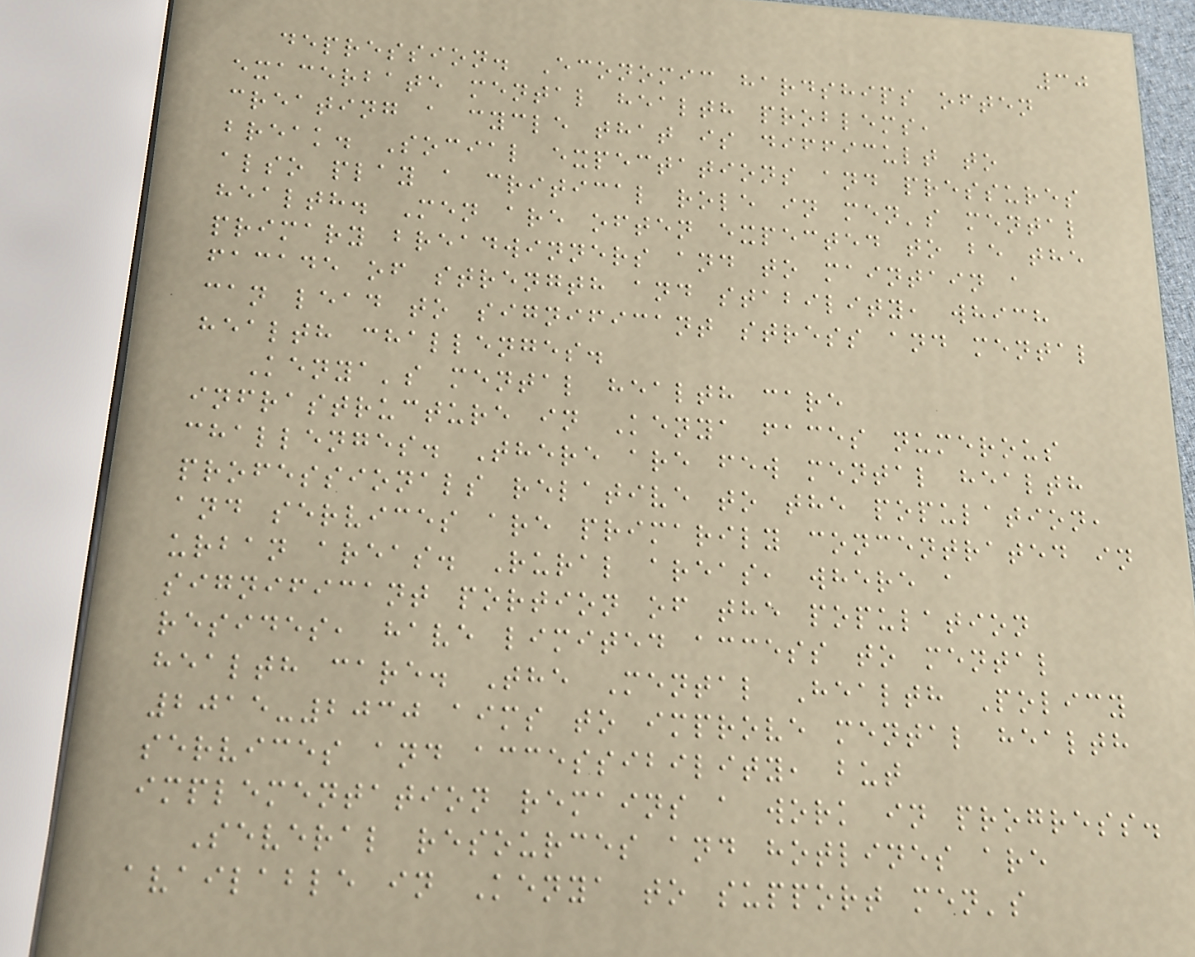30
depression. Economic hardships often
exacerbate mental health problems,
creating a cycle that is difficult to
break. Social expectations and pressures
also play a critical role in men's mental
health. Men are often expected to be the
primary breadwinners and to maintain a
facade of strength and stability, which
can lead to significant stress and mental
health challenges.
Kenya's mental health care
infrastructure in Kenya faces numerous
challenges. There are few mental health
professionals relative to the population,
and services are primarily concentrated in
urban areas. Rural areas, where a
significant portion of the population
resides, have limited access to mental
health care. The Mental Health Policy
2015-2030 aims to improve mental health
services and accessibility, but
implementation remains a work in progress.
Several resources and hotlines are
available in Kenya to support men's
